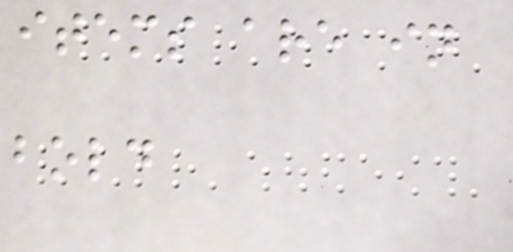items are in
bold
